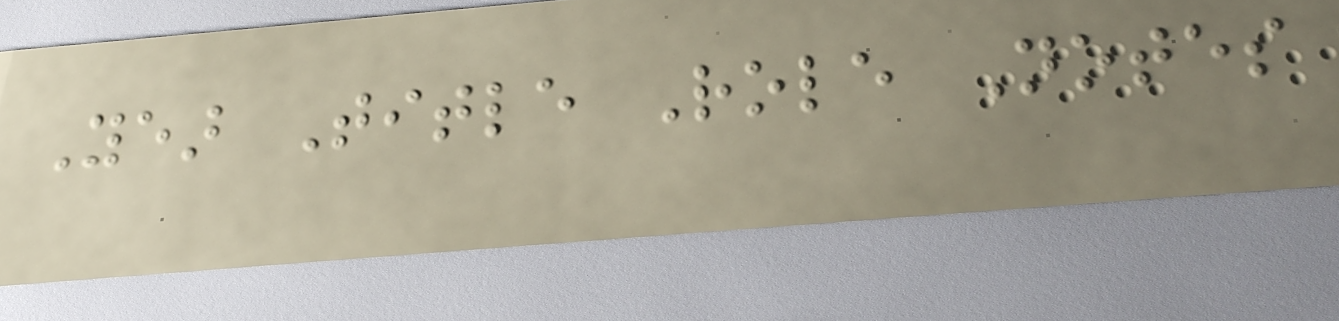Year Title Role Notes
